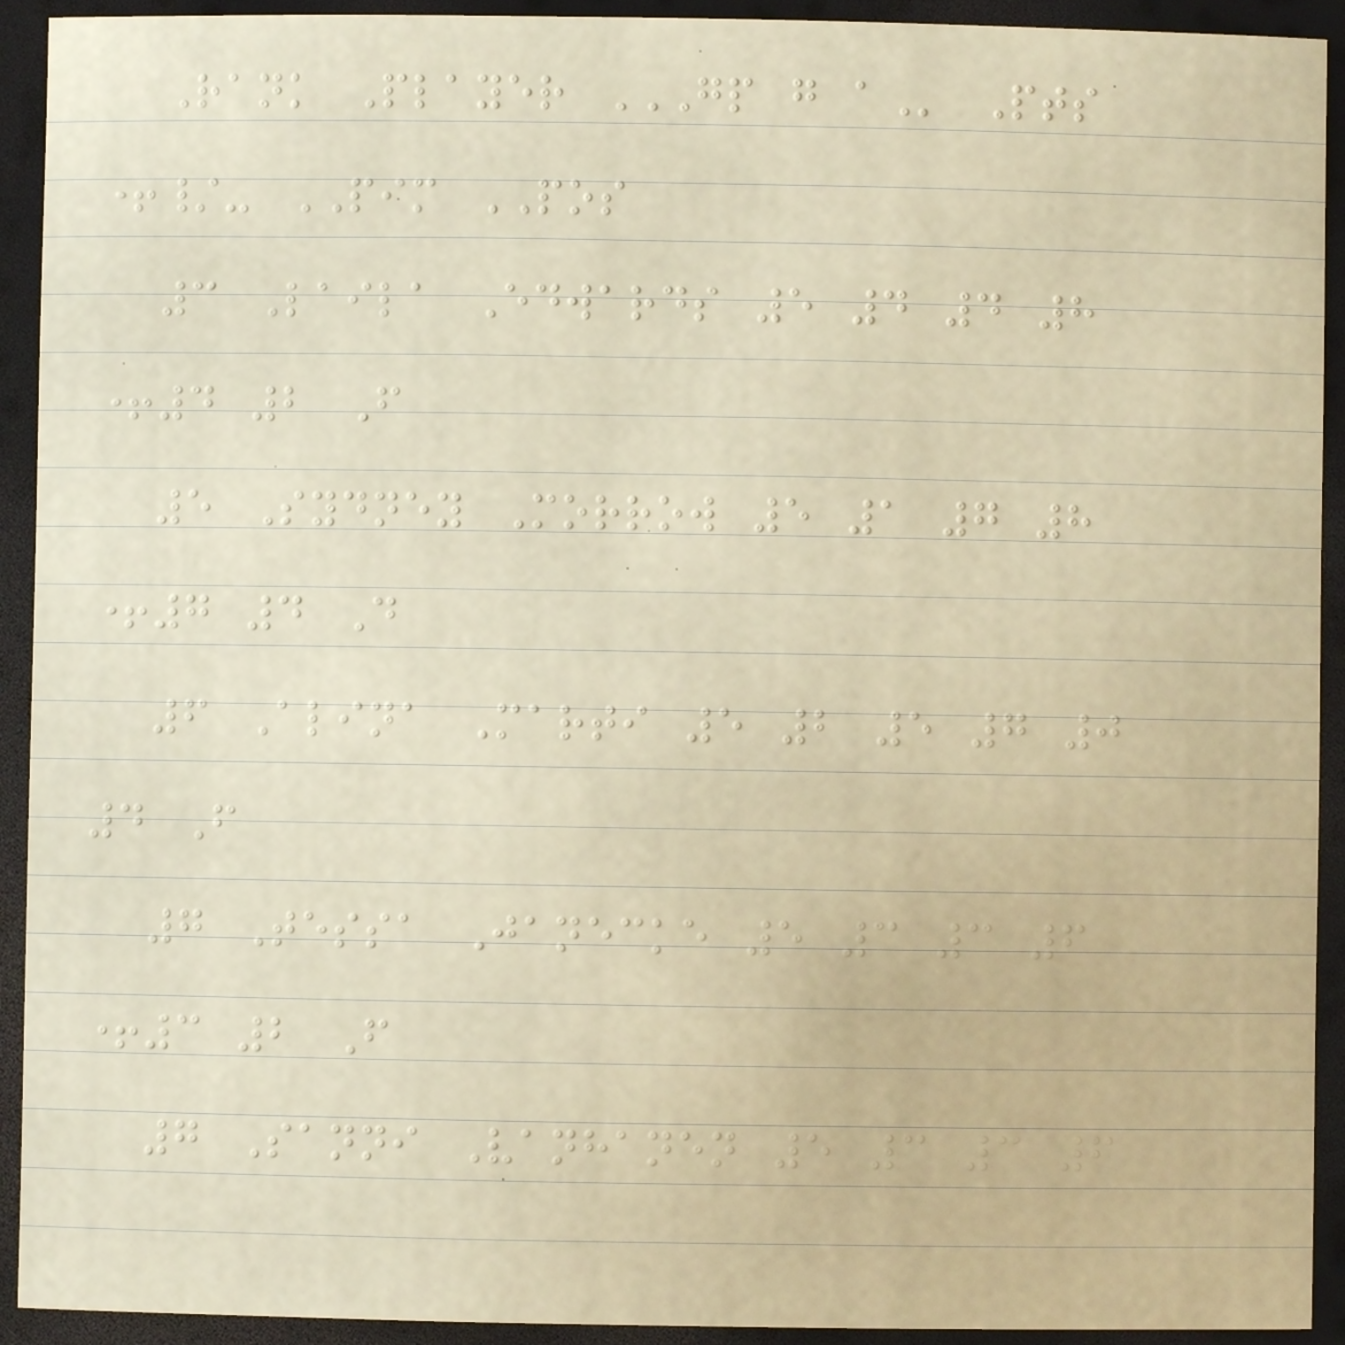Rank Player GP G A Pts
+/- PIM POS
3 Laila Edwards 5 4 4 8
+4 2 F
5 Sydney Morrow 5 1 7 8
+7 4 D
6 Alina Marti 5 2 5 7 0
4 F
7 Tessa Janecke 5 3 3 6
+3 2 F
7 Sanni Vanhanen 5 3 3 6
